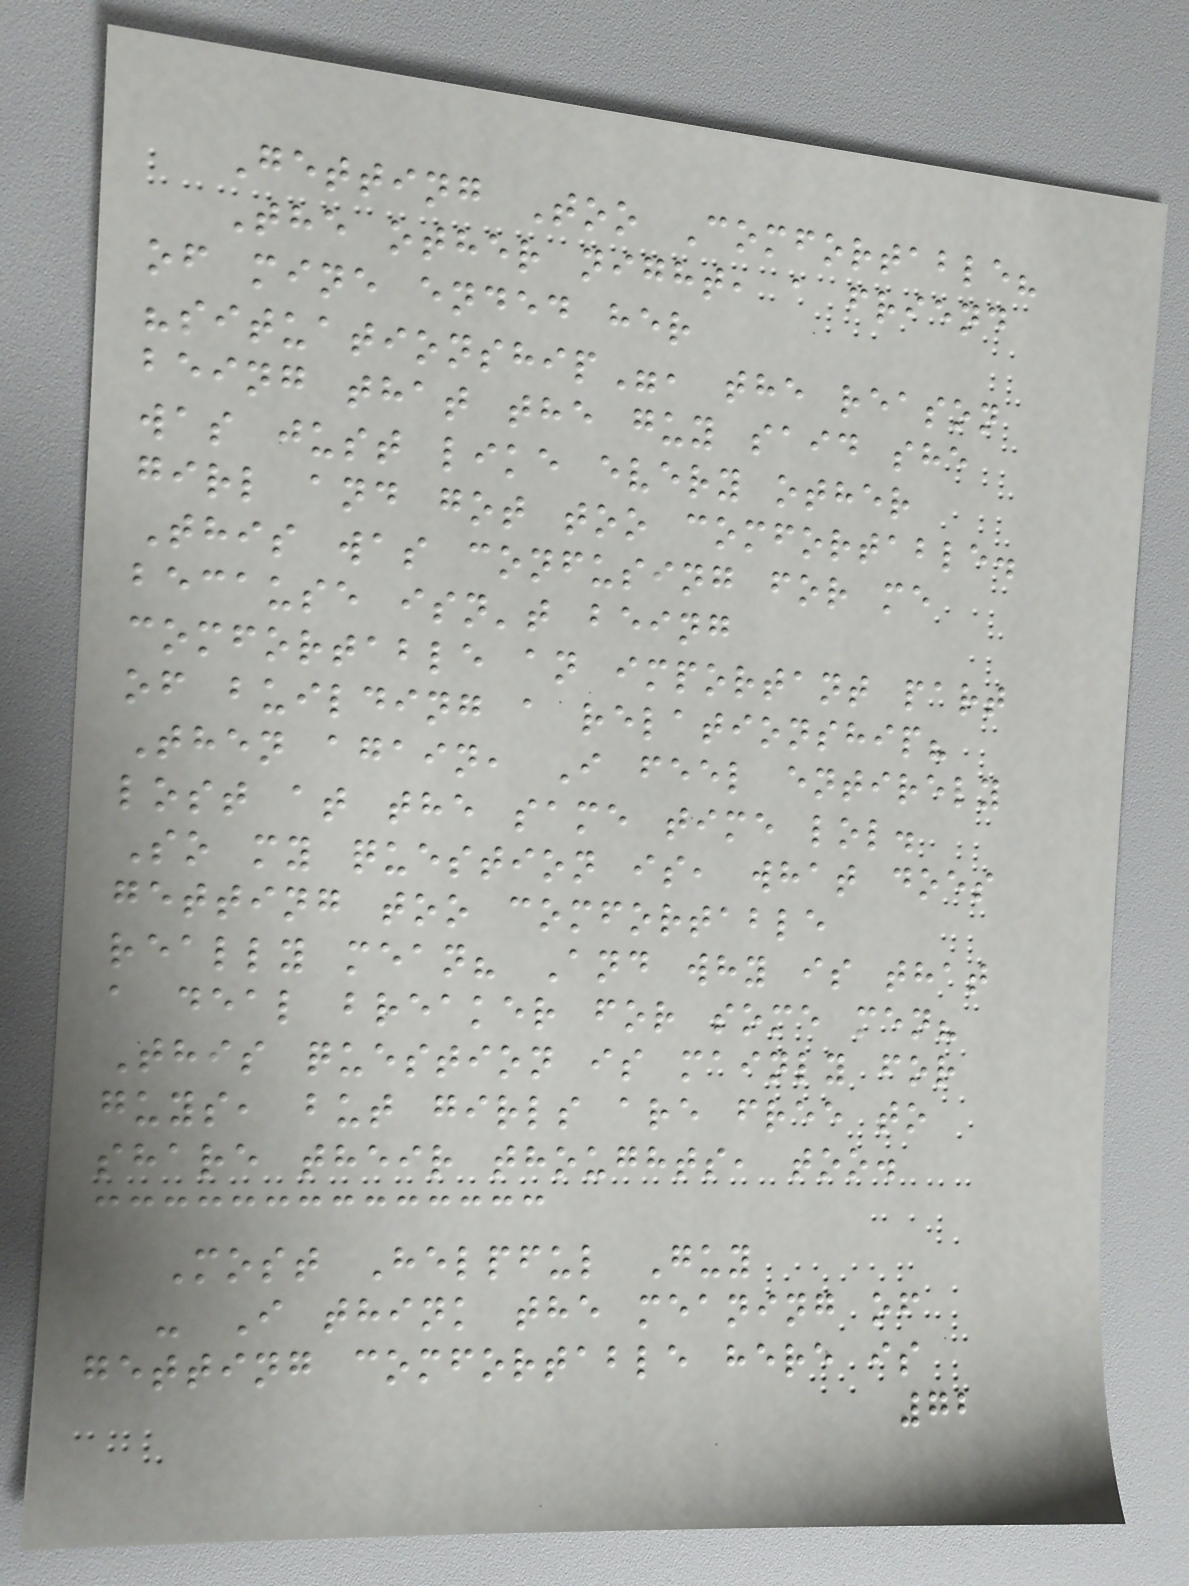Getting Too Comfortable?
The other night, a friend
of mine ended her
"situationship", the reason
being that the guy said she
was just like every other
girl and got too comfortable.
This was confusing for me
because isn't being
comfortable an important part
of building a relationship?
Then again, I feel entirely
lost at the same time lol.
So my question is, what does
getting too comfortable
really mean? And why is that
a deal breaker for some men?
This question is mainly for
guys, but girls are free to
share their thoughts, too.
Most Helpful Guy
- I think the meaning of
getting comfortable here is
72
